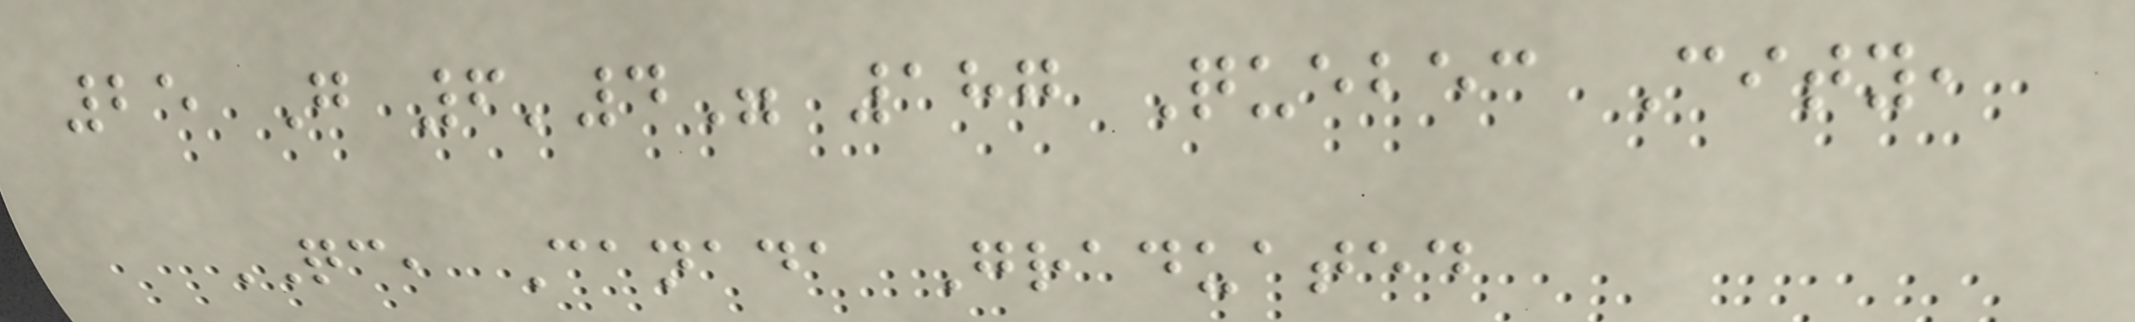25 G 6'4" 187 Quebec City,
QC, Canada Graduated
